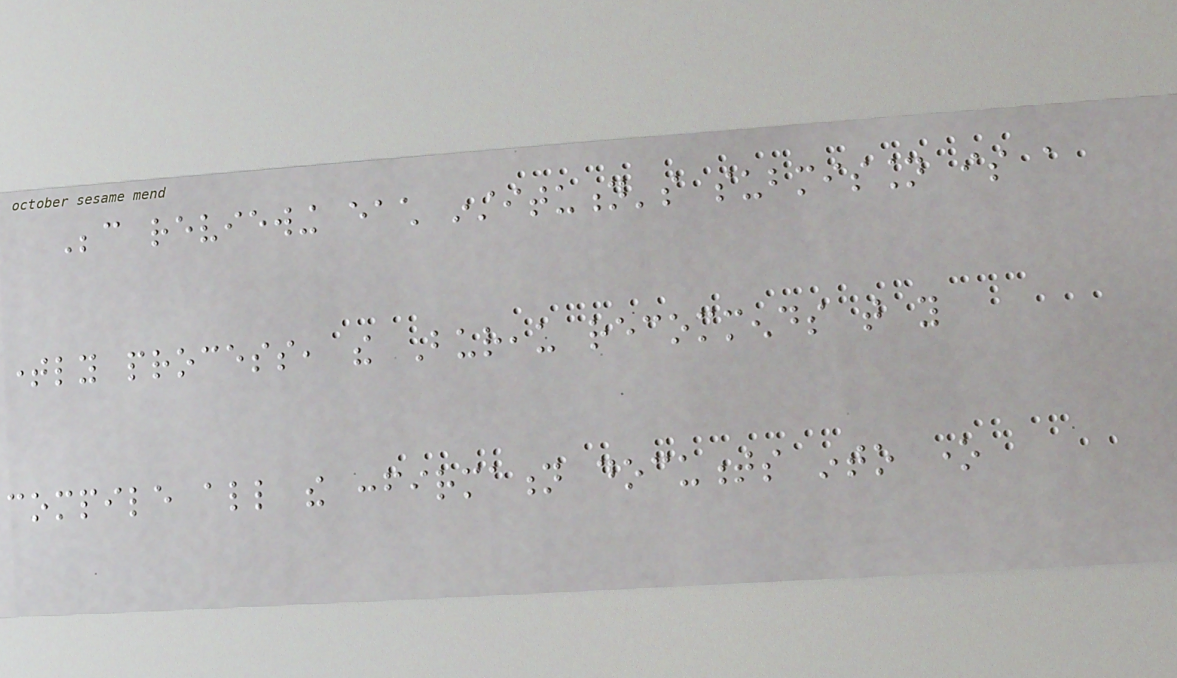Because reviewing each institution's submission is a
timely process, the Bureau recommends that you
compile all the confirmation documents into one
